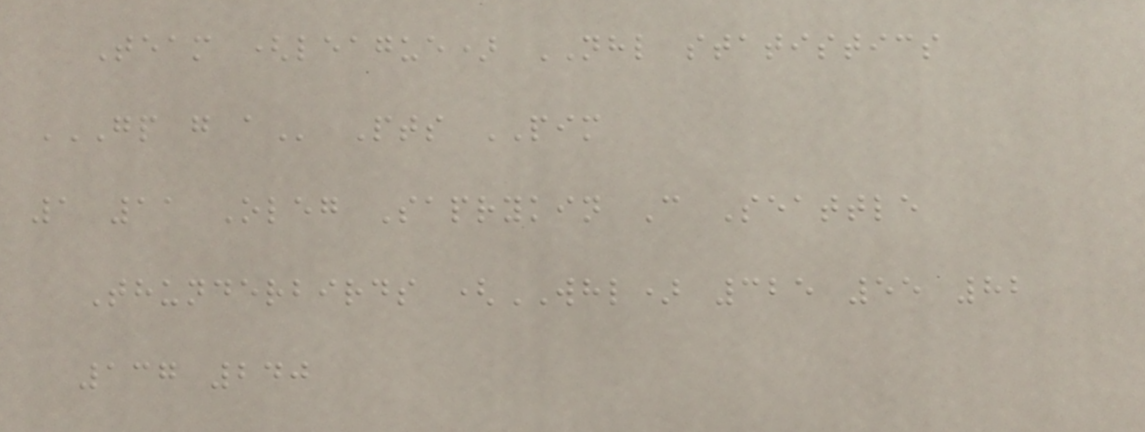Team (league) NHL statistics
GP G A Pts PIM
1 11 Oleg Saprykin C Seattle
Thunderbirds (WHL) 325 55 82
137 240
